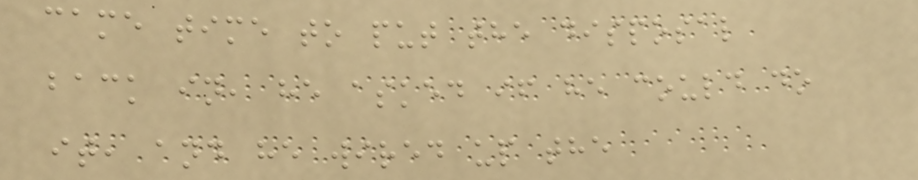came time to put the disposal
back in, he asked if he could do
it, and he wired up the
